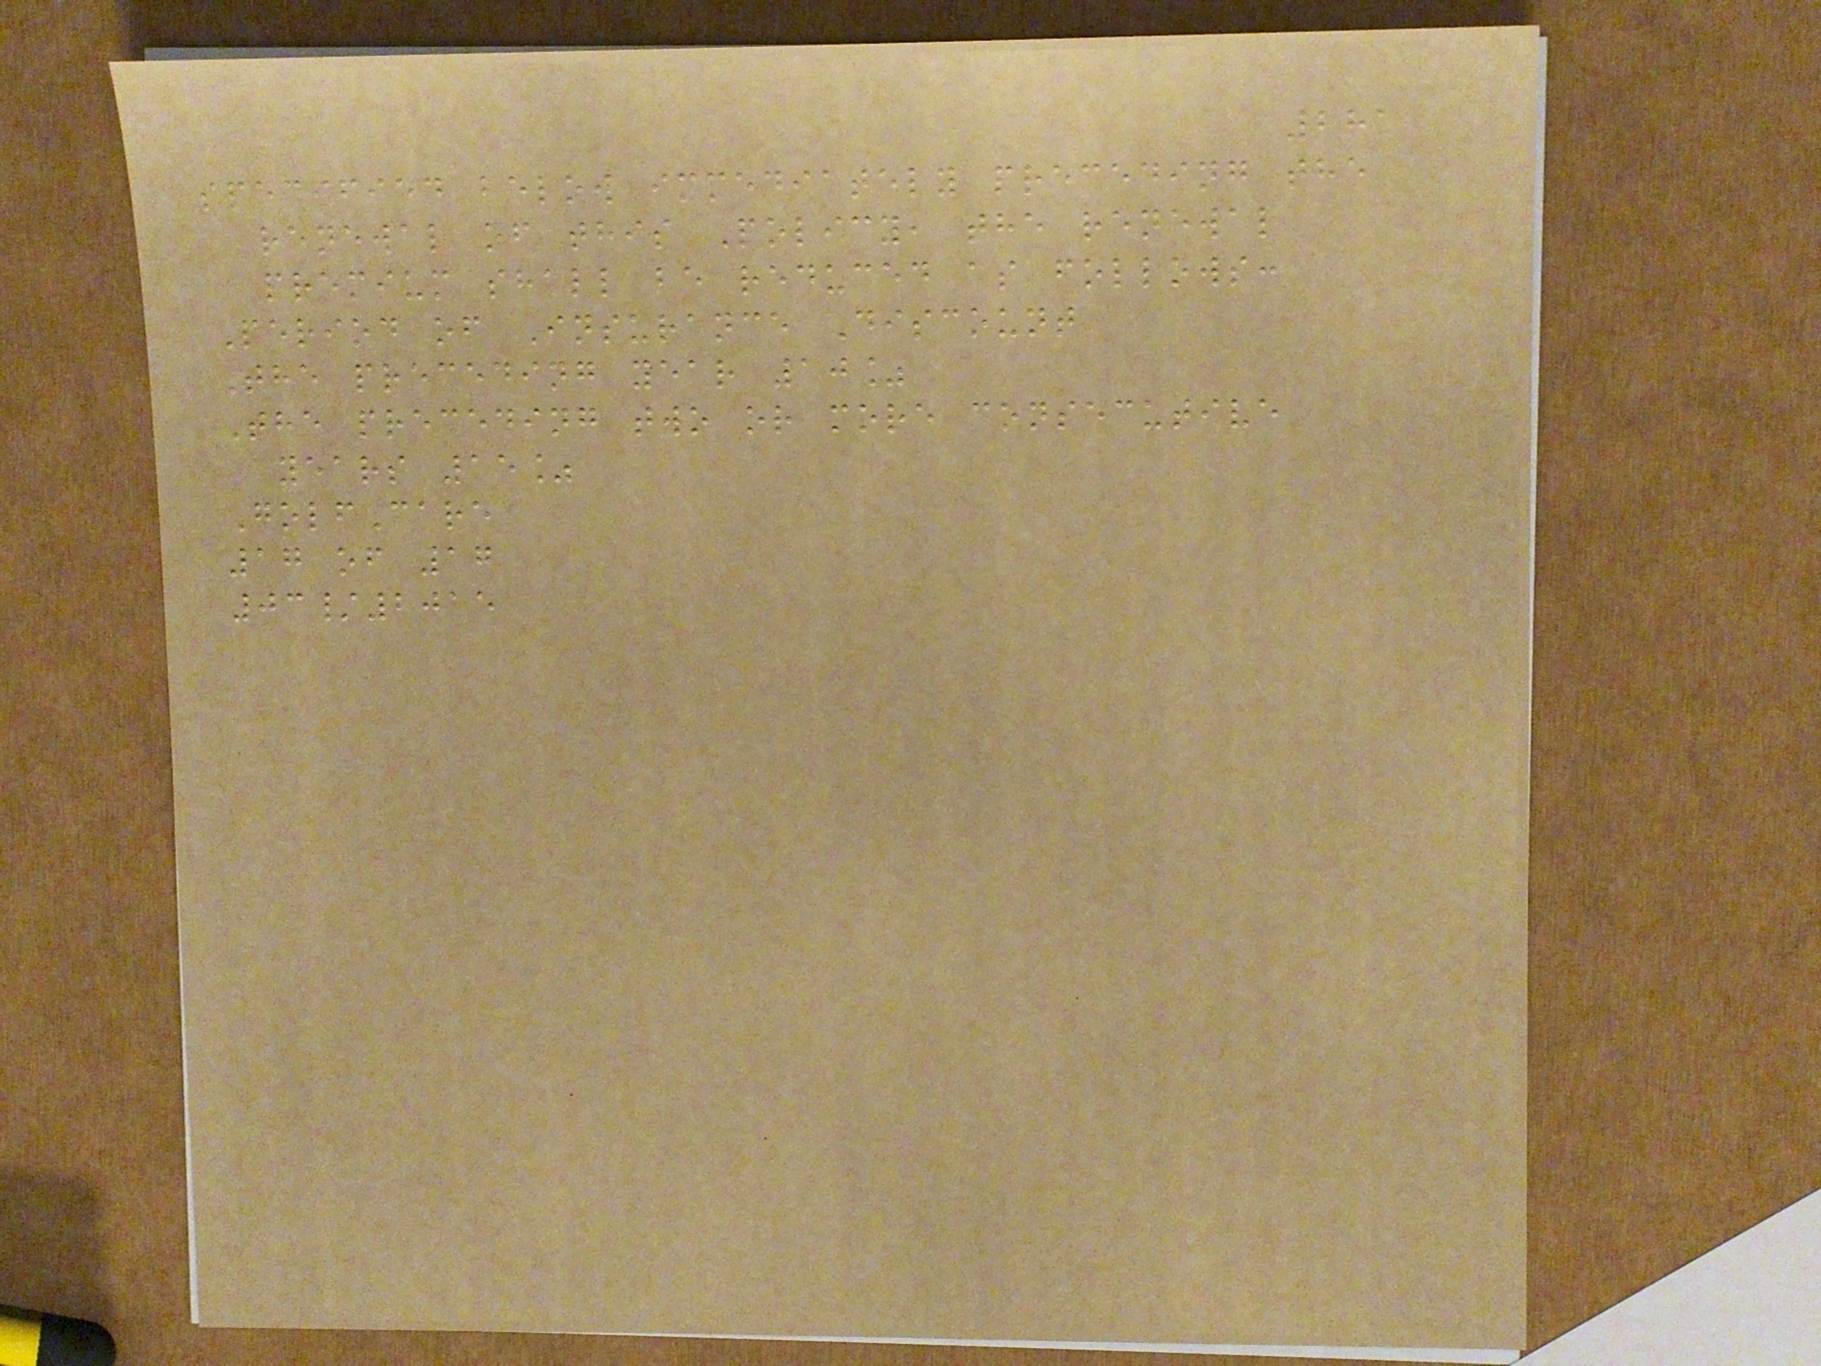281
specified below immediately preceding the
renewal of this Policy, the renewal
premium shall be reduced as follows:
Period of Insurance Discount
The preceding year 10%
The preceding two or more consecutive
years 15%
GolfCare
17 of 17
03/2015
